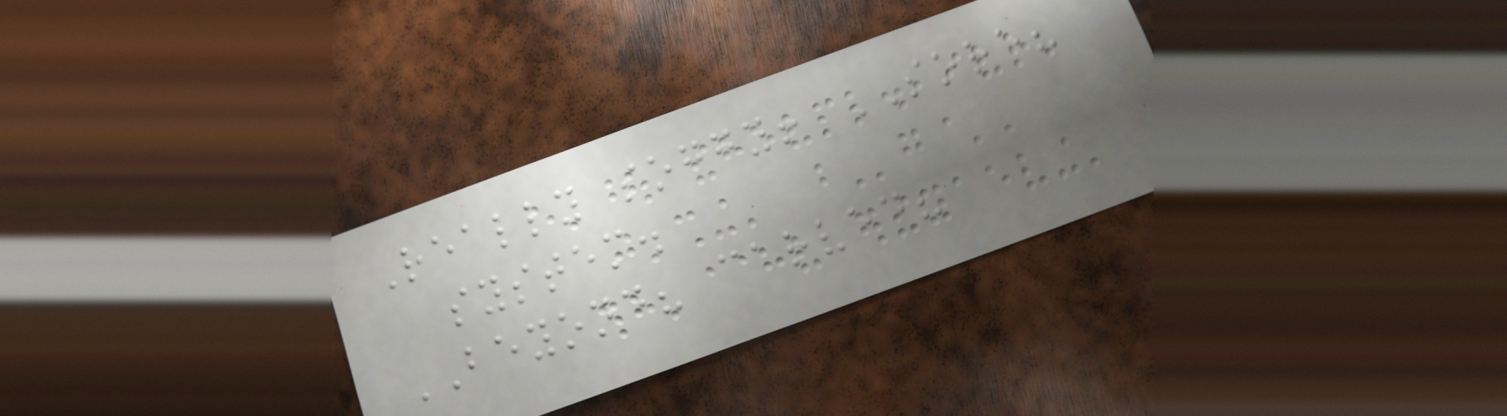Really soggy! SORE?
system.
BEYOND? carved?
